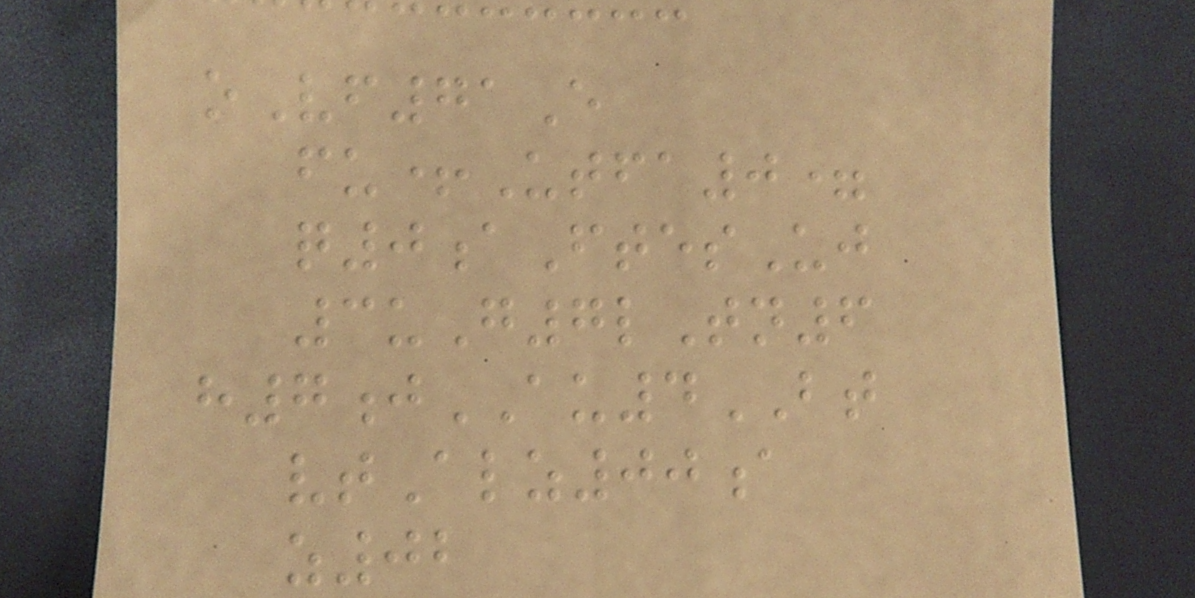oVf71E
fu+Utfa0=
q0aFtesUj
3uG7lTn6
h7jAU4BT
vtAlz00a
z02
